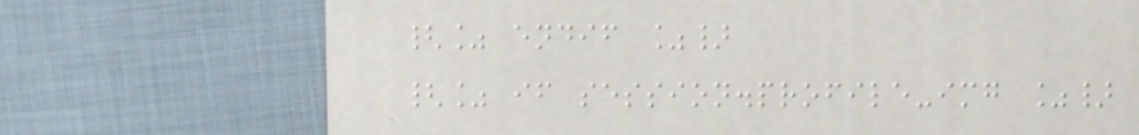{% endif %}
{% if session.profile-img %}
